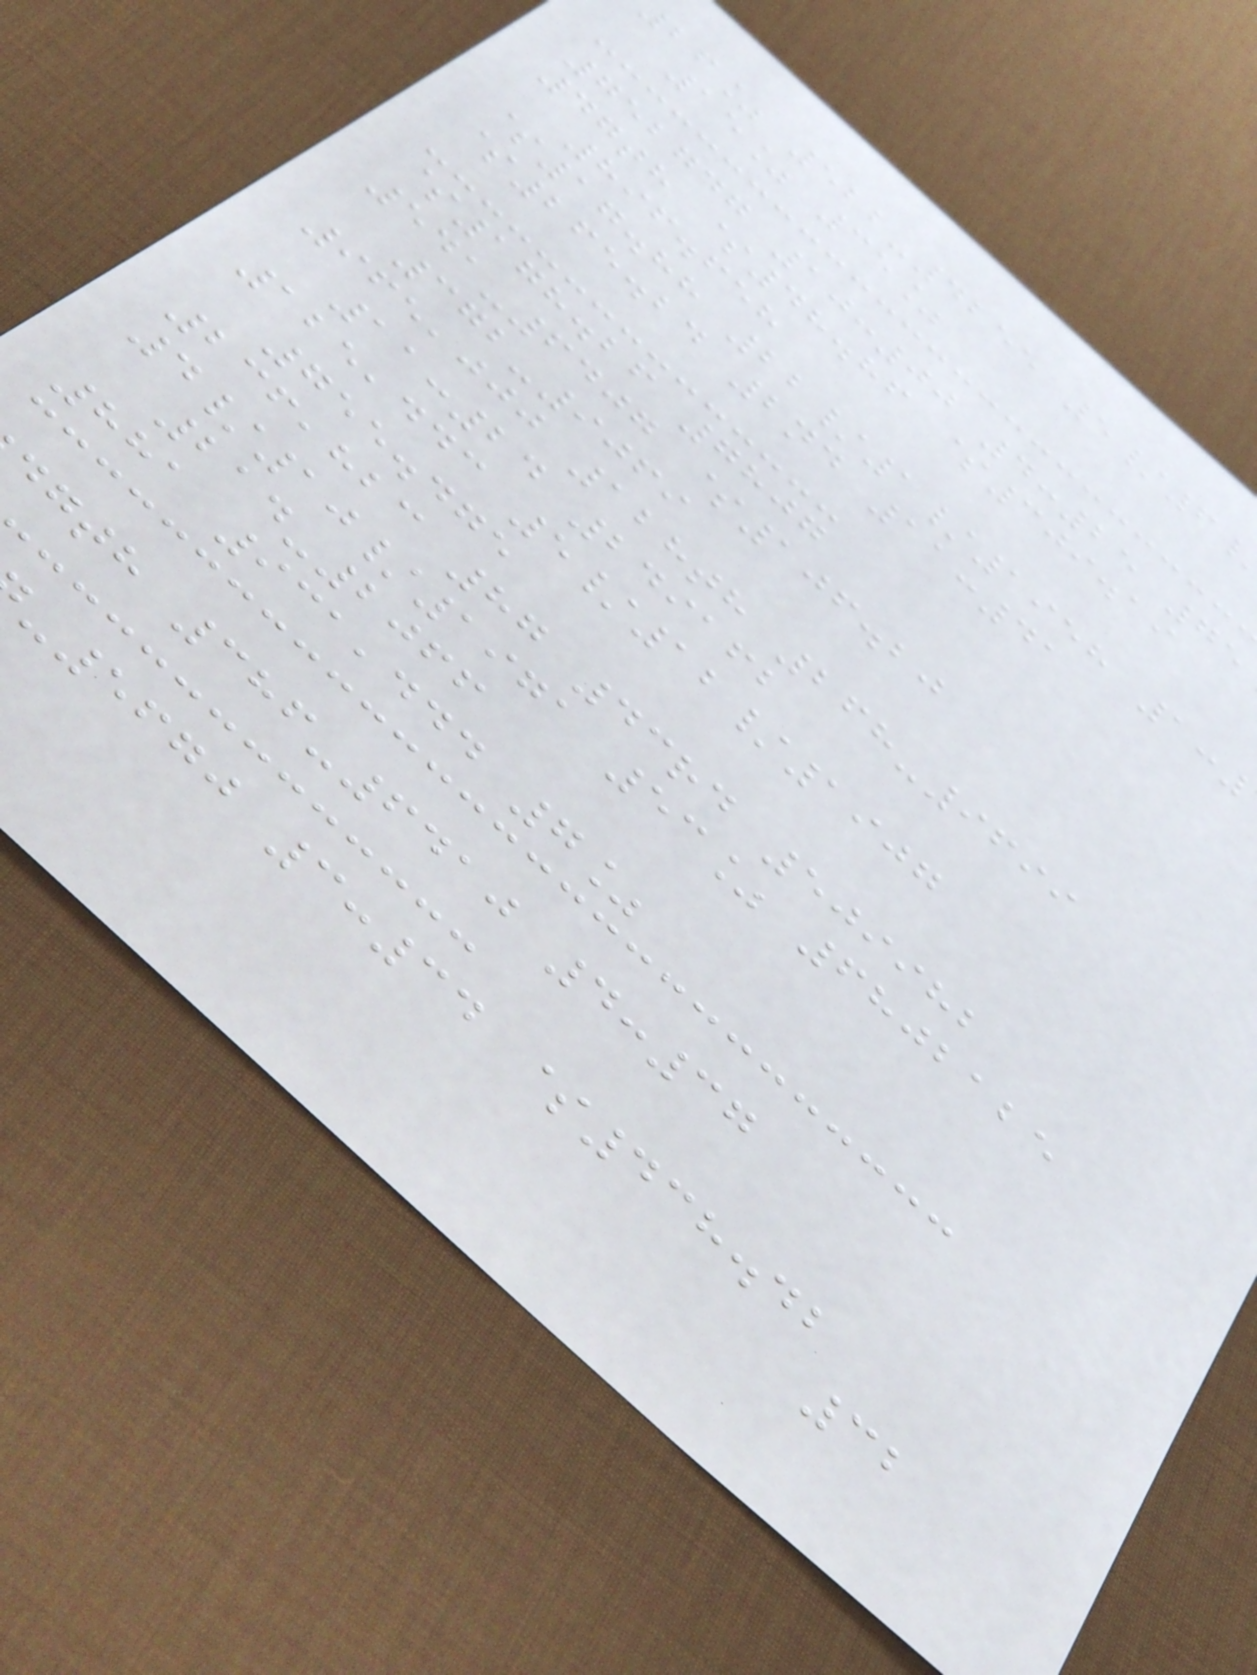26% 522-4255 5/6
15% 35%
752747 10:00 4:25 75
47th $48.86 $309.19
896.658
$17.88 22/1/1958 1:
$265.24 2nd 11:41
$178.26 7807
541-6407 $106.20
372-9069
965,000 128th 268-9699
11:24 249162
125,443 5/12/1907
755.475
236,823 87 43rd 509982
4/10/1971 53% 6802125
214-2066
881 931,444 7%
gth 386-6410 4:37
-5670 3:34 $438.42
32
